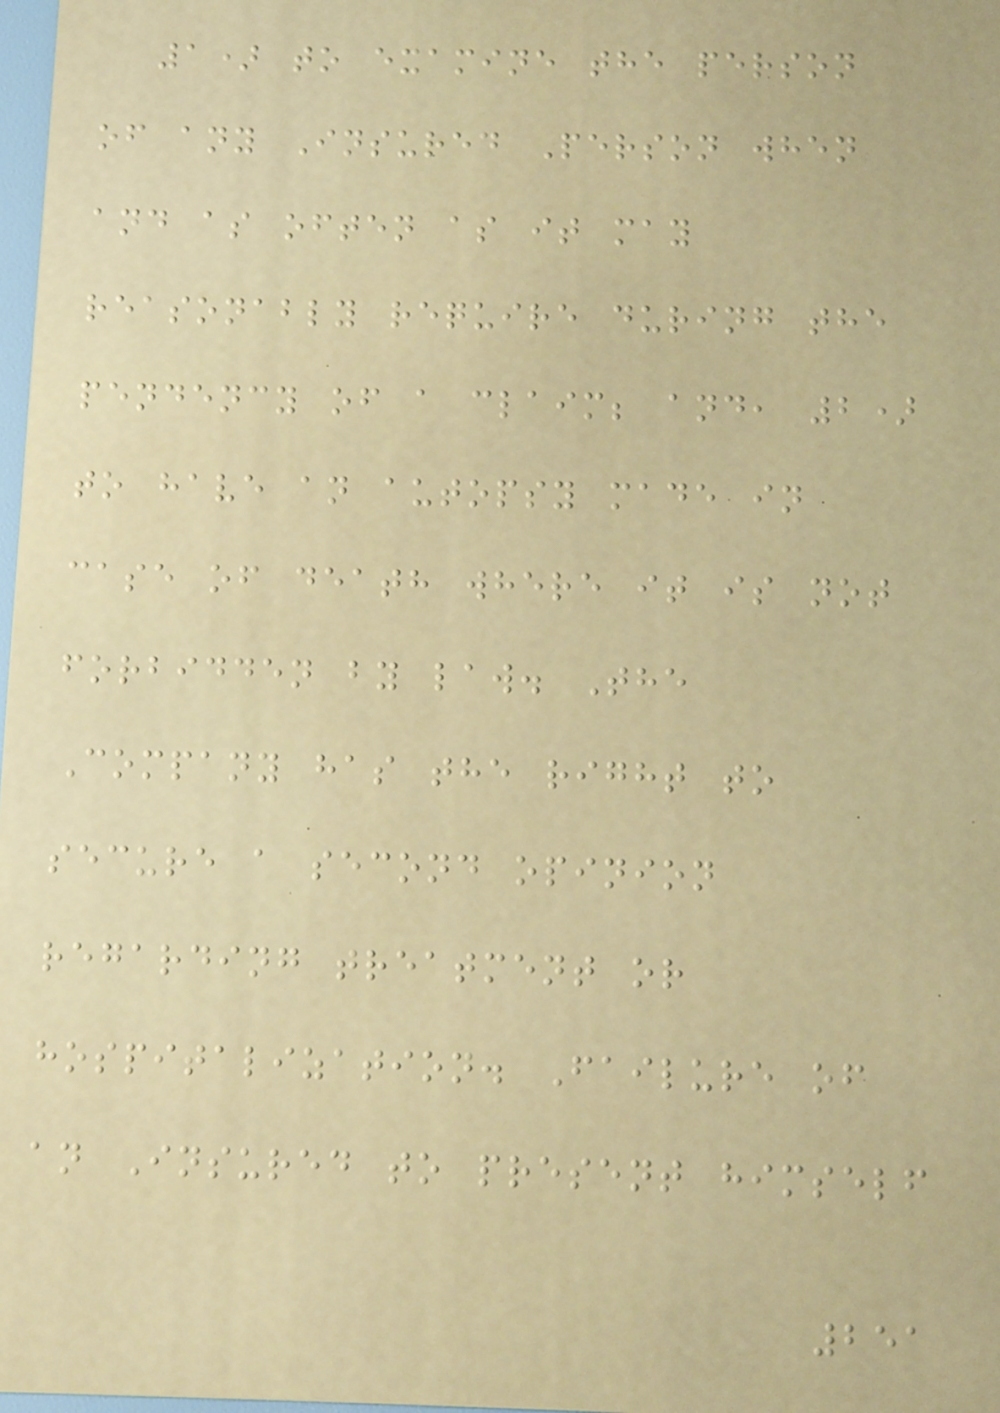1) to examine the person
of any Insured Person when
and as often as it may
reasonably require during the
pendency of a claim; and, 2)
to have an autopsy made in
case of death where it is not
forbidden by law. The
Company has the right to
secure a second opinion
regarding treatment or
hospitalization. Failure of
an Insured to present himself
251
